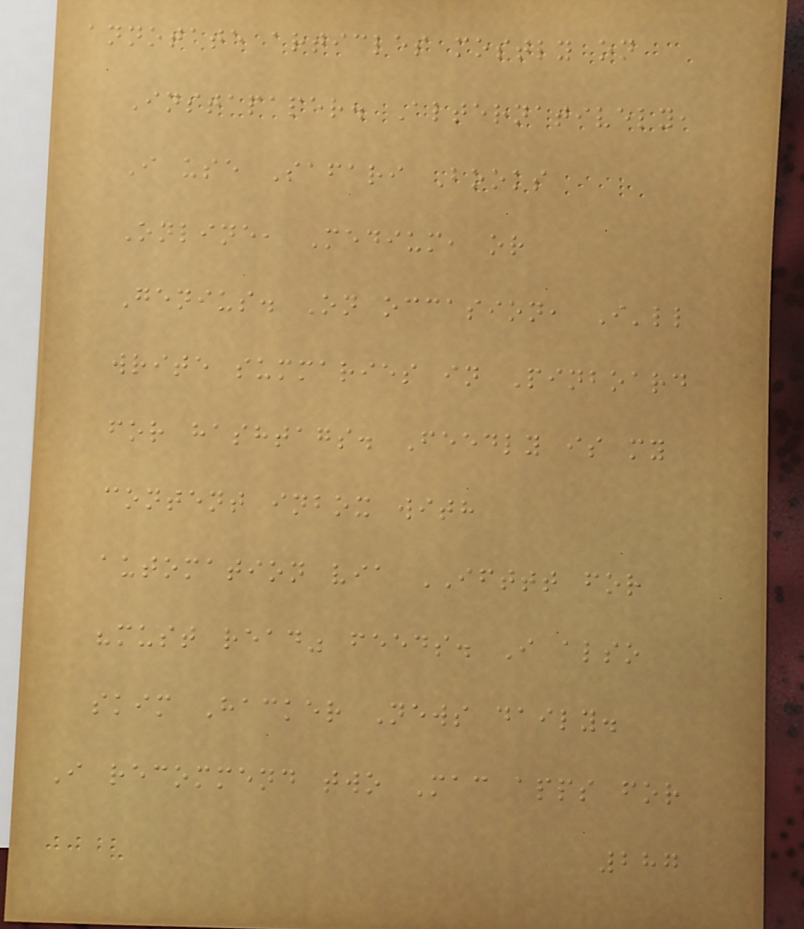annotate articles mostly on
Instapaper. Alternatively,
I use Safari Books
Online, Medium, or
Genius. On occasion, I'll
write summaries in Pinboard
for hashtags. Feedly is my
content inbox with
automation via IFTTT for
"must read" feeds. I also
skim Hacker News daily.
I recommend two Mac apps for
287
